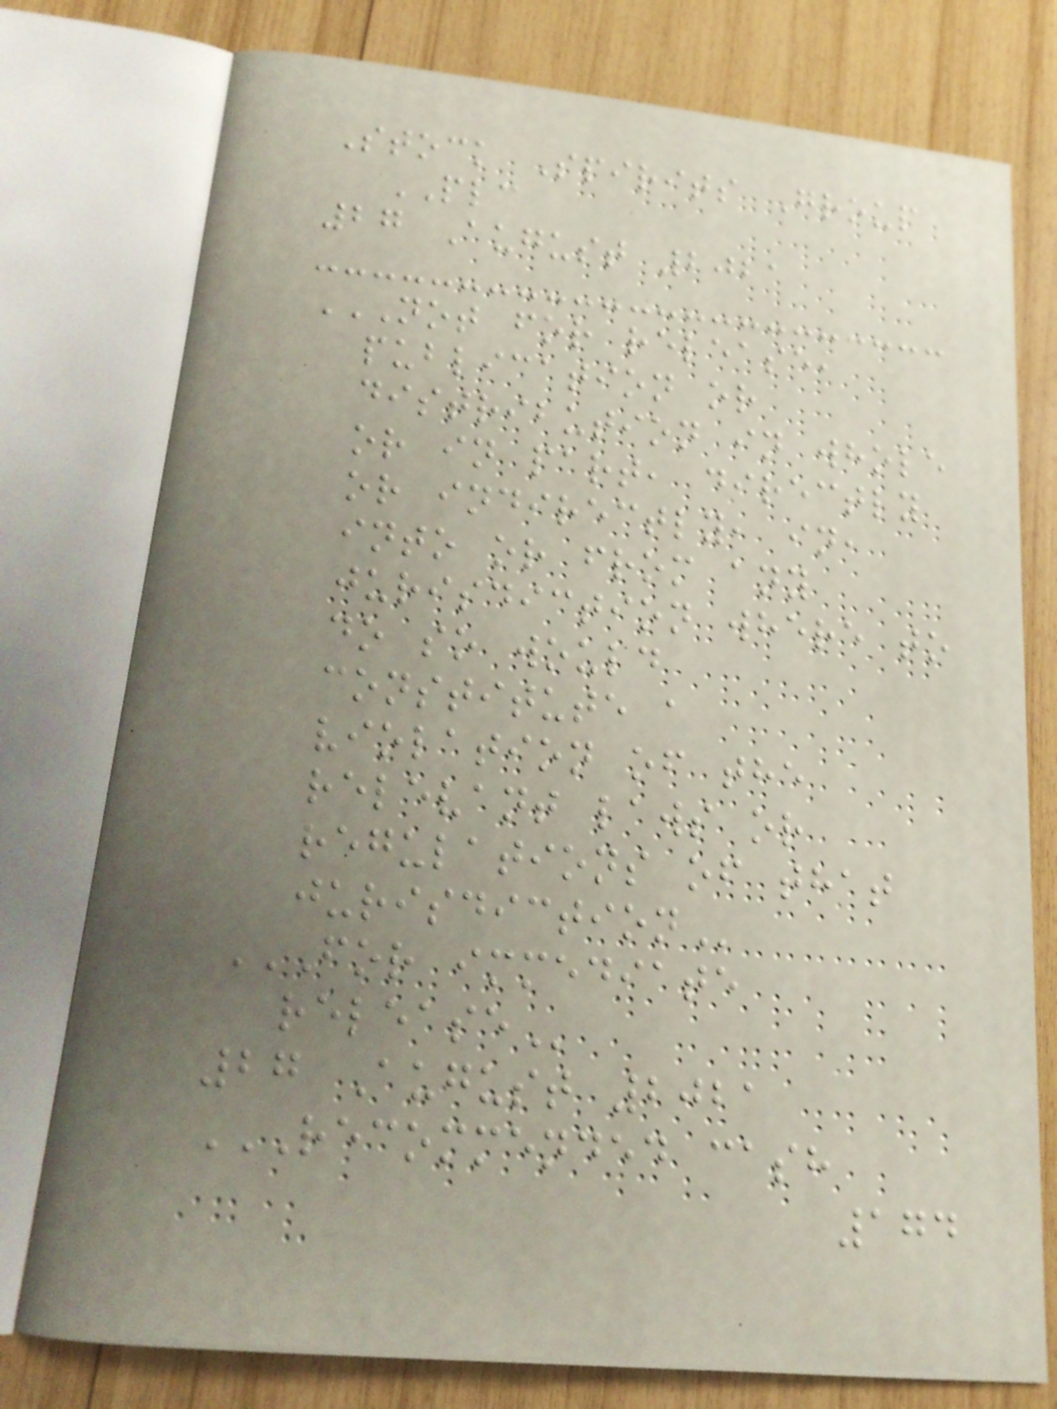Stock Spirits Group
PLC
27 August 2021
NOT FOR RELEASE,
PUBLICATION OR
DISTRIBUTION IN WHOLE
OR IN PART, DIRECTLY
OR INDIRECTLY, IN,
INTO OR FROM ANY
JURISDICTION WHERE TO
DO SO WOULD
CONSTITUTE A
VIOLATION OF THE
RELEVANT LAWS OR
REGULATIONS OF THAT
JURISDICTION
FOR IMMEDIATE
RELEASE
27 August 2021
RECOMMENDED CASH
174
